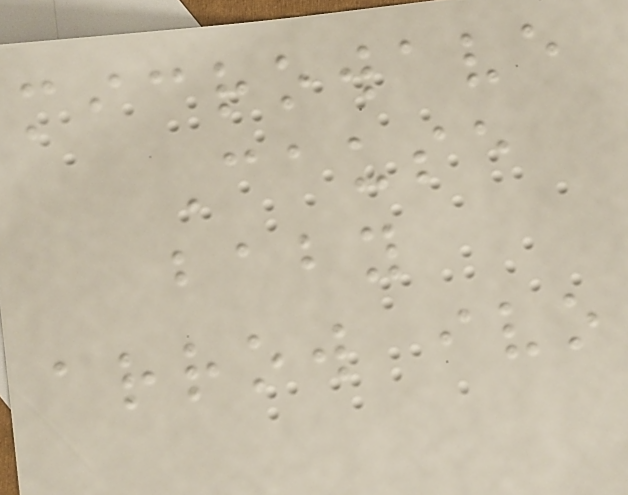microwave
Cause
baby
arrow ivo
